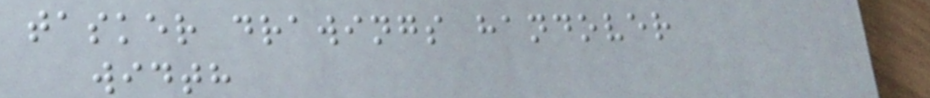tasker drawings handover
width
